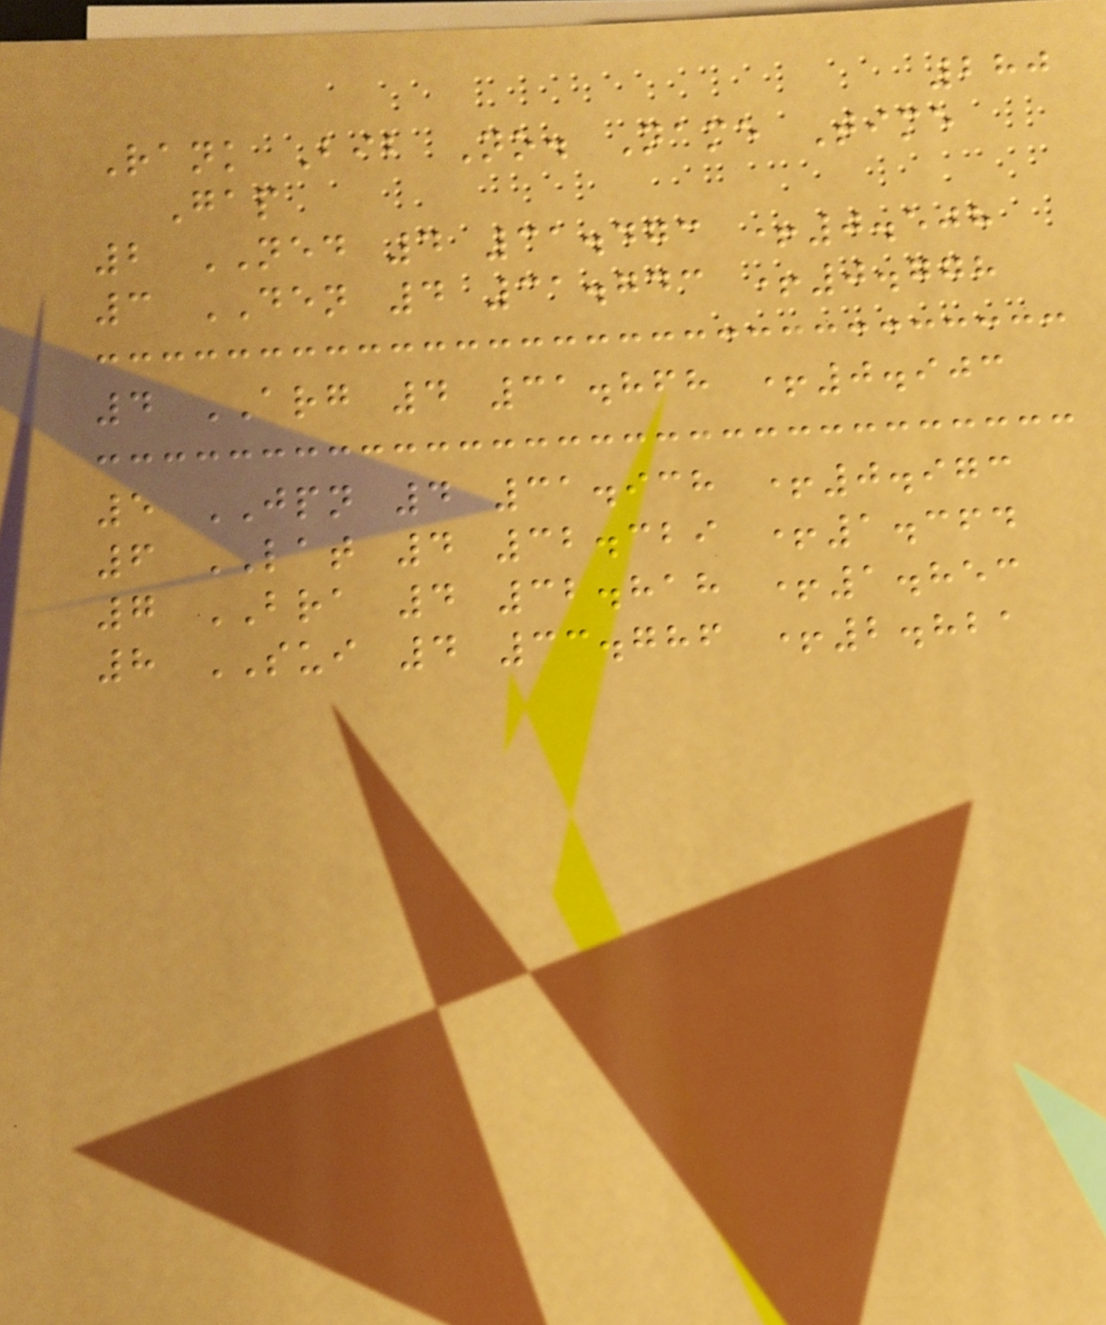280
Rank Bib No. Name Time
Gap
2 NED 4 31.473 +0.508
3 DEN 4 31.743 +0.778
4 ARG 4 31.868 +0.903
5 JPN 4 31.938 +0.973
6 LAT 4 32.329 +1.364
7 BRA 4 32.818 +1.853
8 SUI 4 33.786 +2.821
